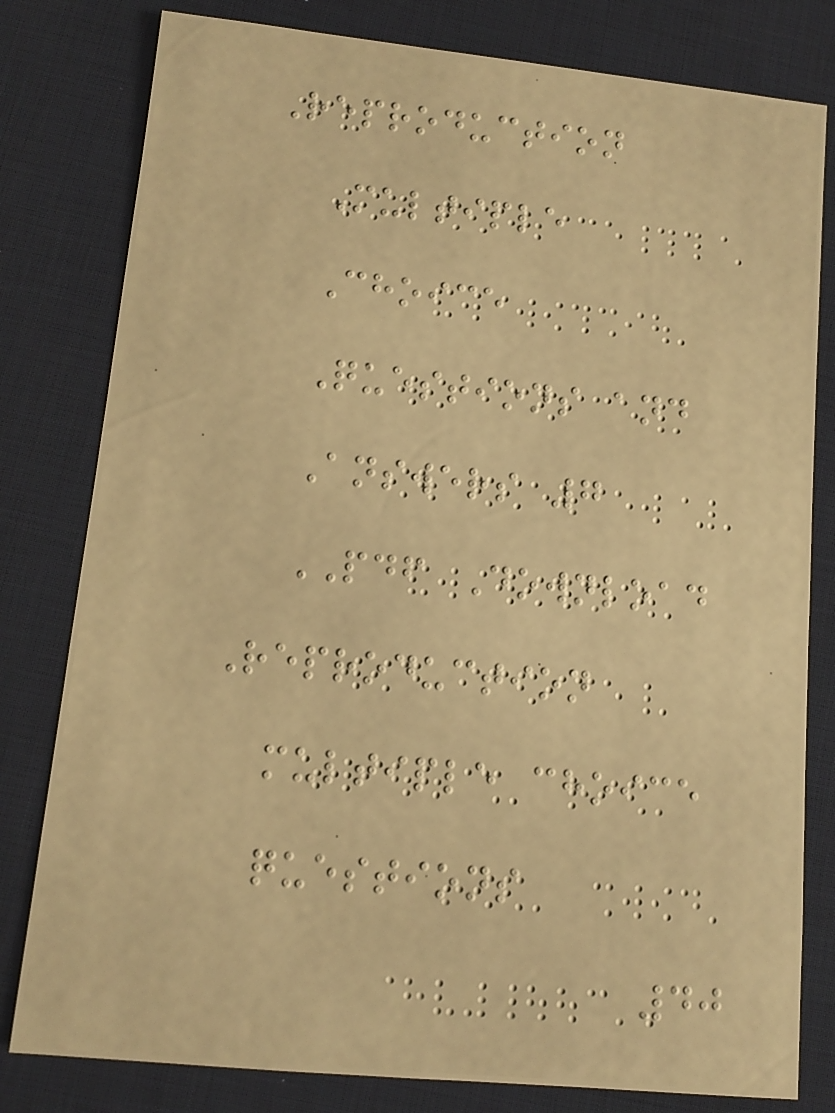Reproduction
Multiple
Choice
Questions and
Answers 7
PDF Download
Reproduction
multiple choice
questions
40
